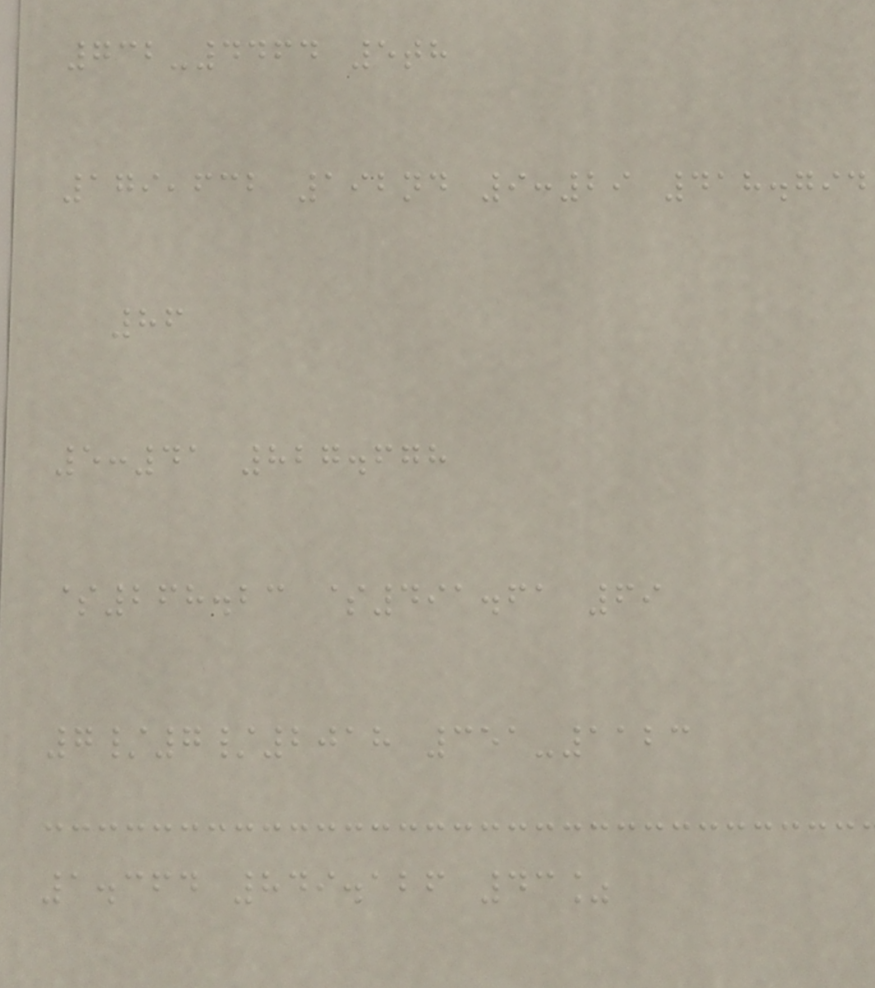732-4464 5th
179,632 192nd 9:29 418.794
86
5:41 827.678
$268.23 $491.61 69
7/7/2018 351-1123
1.364 849.126 43%
